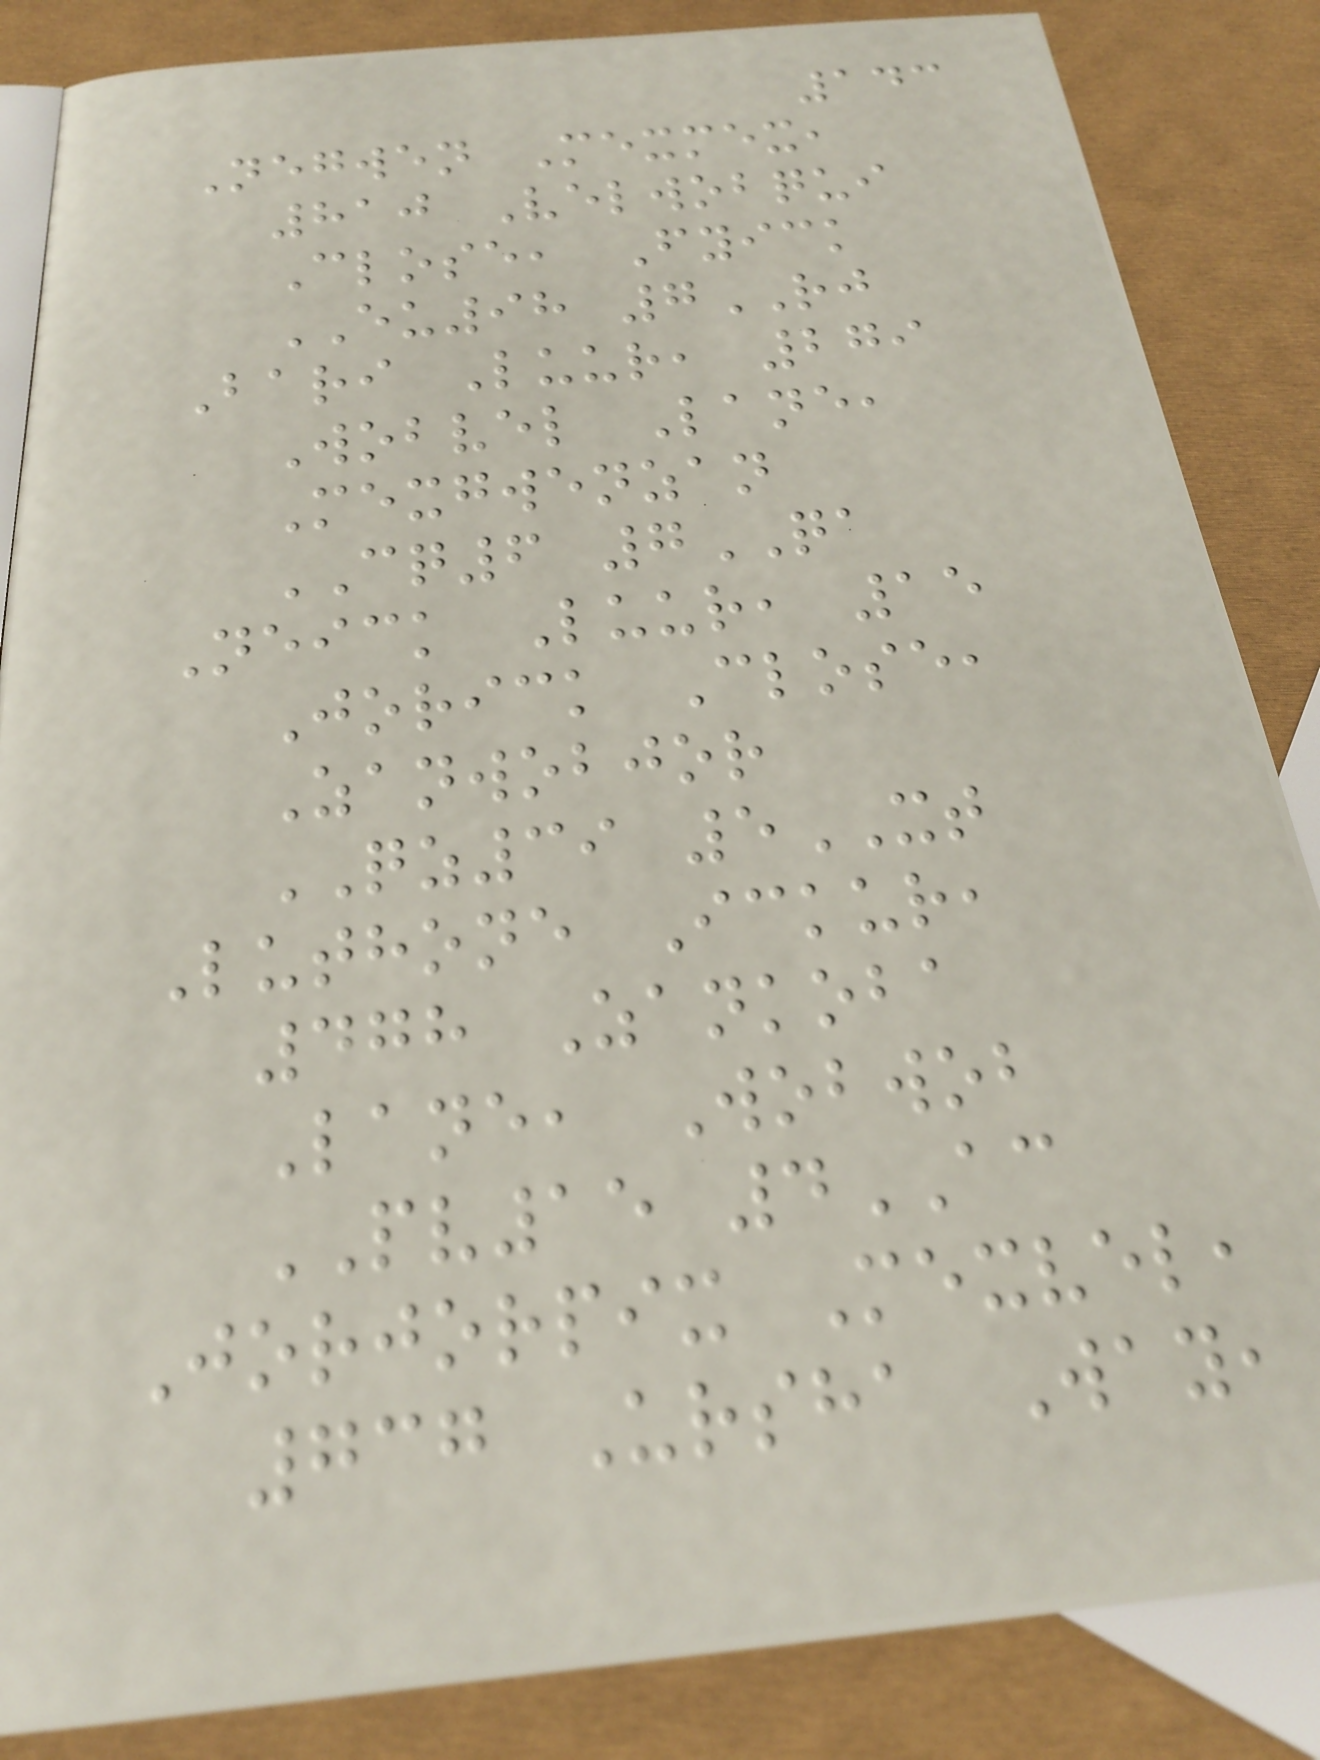143
Negwen Mexmex,
810 Velwobqui
Close, Fyick
EU98 7RJ
Bari Luur, 279
Wobvel Lane,
Mexgwenzan
CQ6 7QA
Neick Luur, 15
Jorick Close,
Zanwobjor
QZ39 5XT
Luthone Ickur,
478 Zankoba
Lane, Wobwob
PV15 4AC
Jorjorpix Mexvel,
737 Ursha Way,
